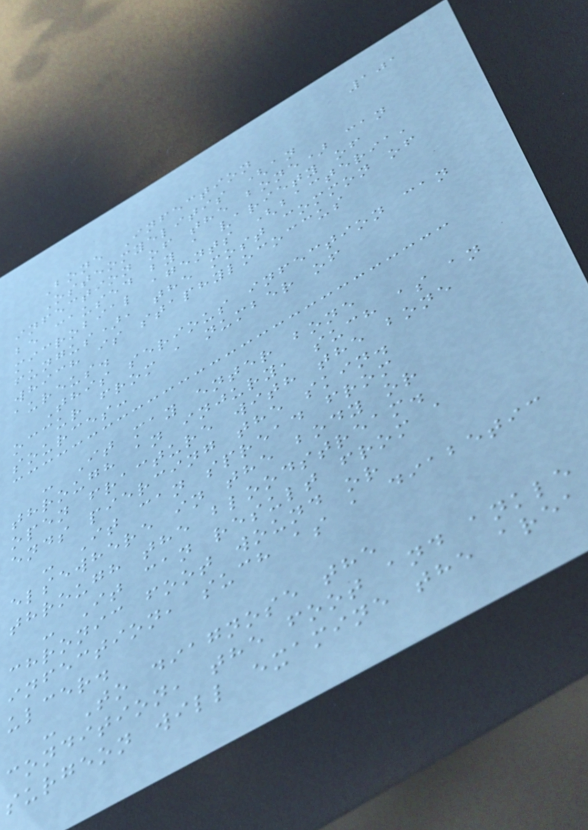101
Bone Infection
Osteomyelitis (an
infection of the bone) can
be caused by a variety of
microbial agents (bacteria,
fungus), the most common of
which is staphylococcus
aureus.
This serious infection can
occur from a number of
sources:
- It may enter bone
through an injury, such as an
open fracture with the bone
ends piercing the skin.
- It can spread from
elsewhere in the body or
through the bloodstream.
- It can result from a
chronic foot wound or
infection, such as a diabetic
ulcer.
- To diagnose the
condition, the foot and ankle
surgeon will examine the area
